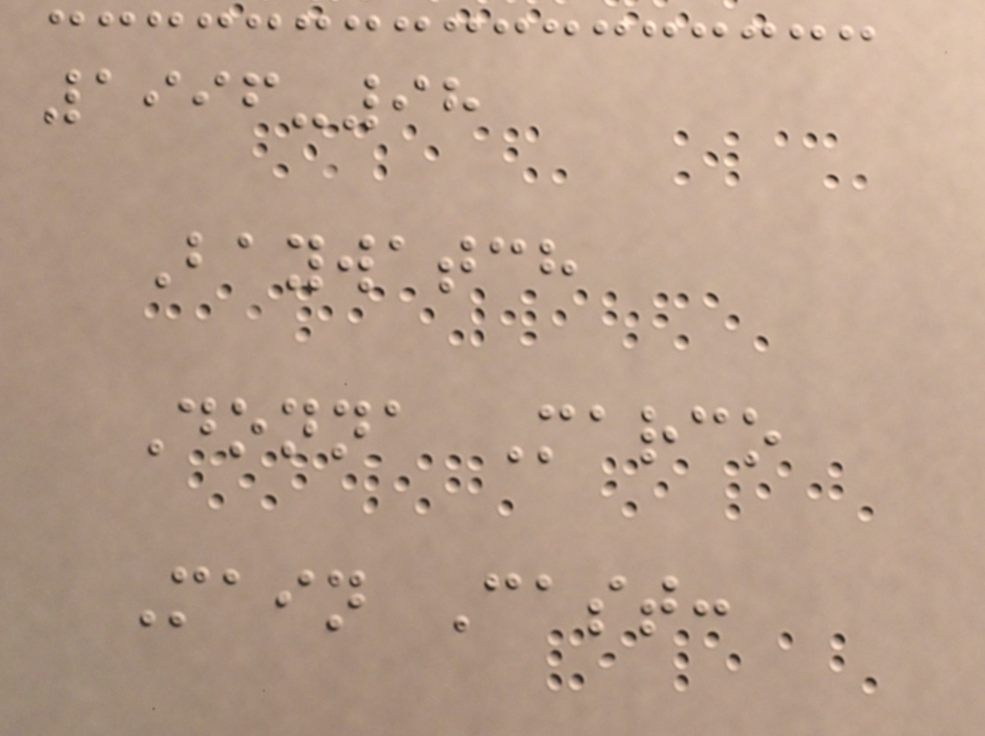1996-98
Baywatch
Donna Marco
Main Cast:
